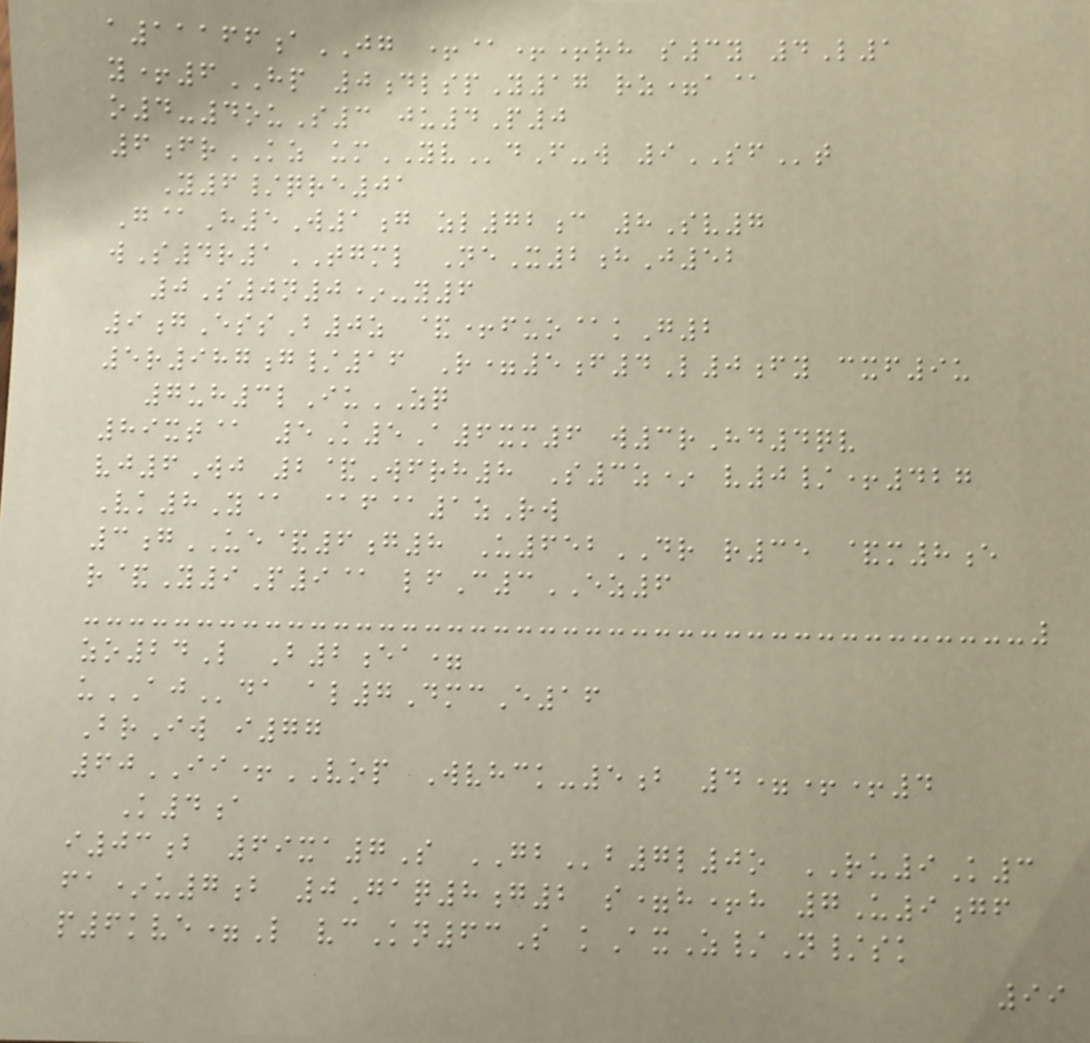a11166aJG +@++rh s3y 4L1
y+6HP 0dlspY17 rz=a@
o4-4ouS3 ju4P0
6frKZ umYVdF-w 9SFt
Y6/qre01
G@H5W1g zl72c 8Sv7
wS4r1TGML NeX2hJ52
0S0n0*-y6
9gEssB0z &+fuo@kG2
5r987g/16 R=5f4L0fy cxf9u
7uh3lIuZQ
89xt@ 5K5A6xm6 w3rHd4qv
vj6Wj 2&Wfrh8 S3z* v0/+427
Vk8Y@ @f@1zRw
3gUE&6g8 U652DR r35 &m8e
r&Y9P9@ lfC3EZ6
zo24L B2ea=
uAJda al7DmcE16
BrIw i77
60II+VOP Wvhck-5b 4=++4
K4a
i03b 69xa7S GBb7l0o RU9K3
fa*u7b 0Gaq8g2 s=h+h 7U9gf
p6kve=L vcKn63S kAxZ/N/sk
99
